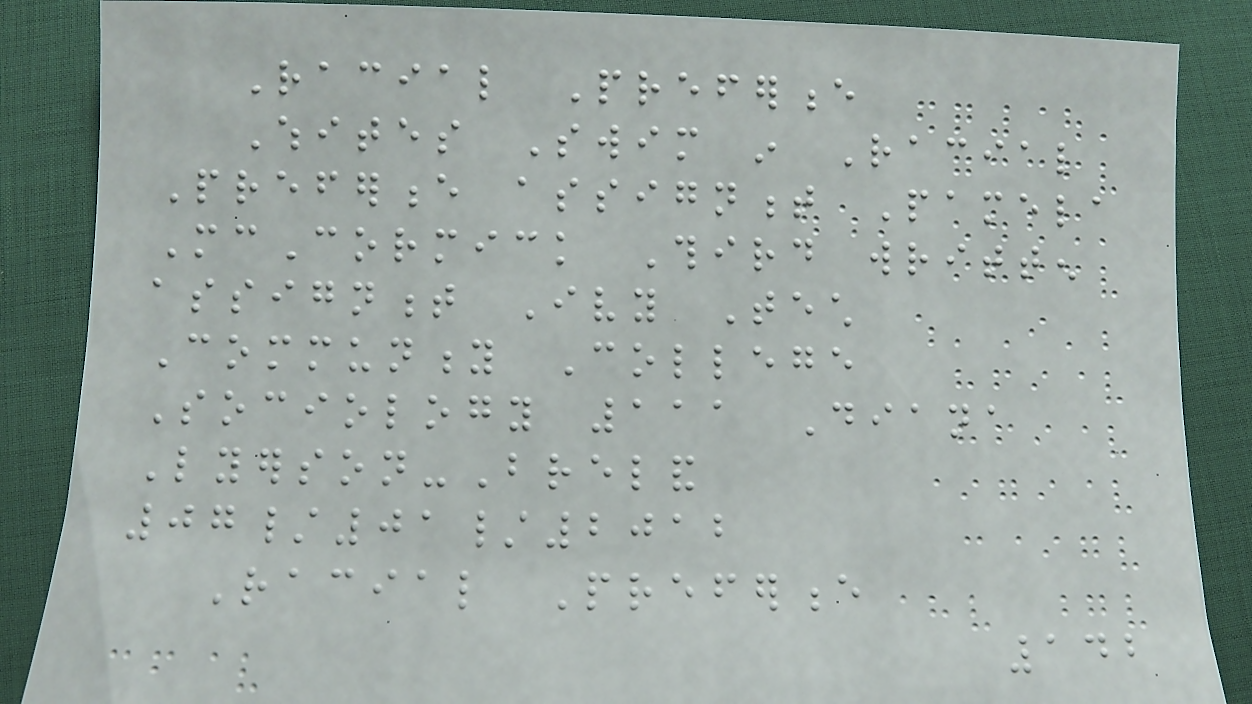Racial Preference
Whites Swim in Racial
Preference assignment Pamela
McCormick Third written
assignment Ivy Tech
Community College
Sociology 111 Diana
Lyerson-Breland
07/01/2012
Racial Preference
142
